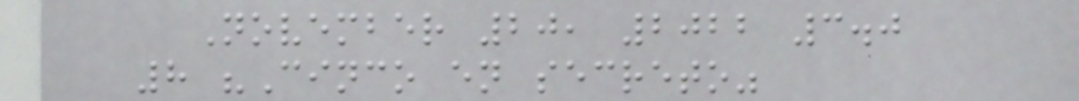November 20, 2022 3.0
8 "Cinco en secreto"
